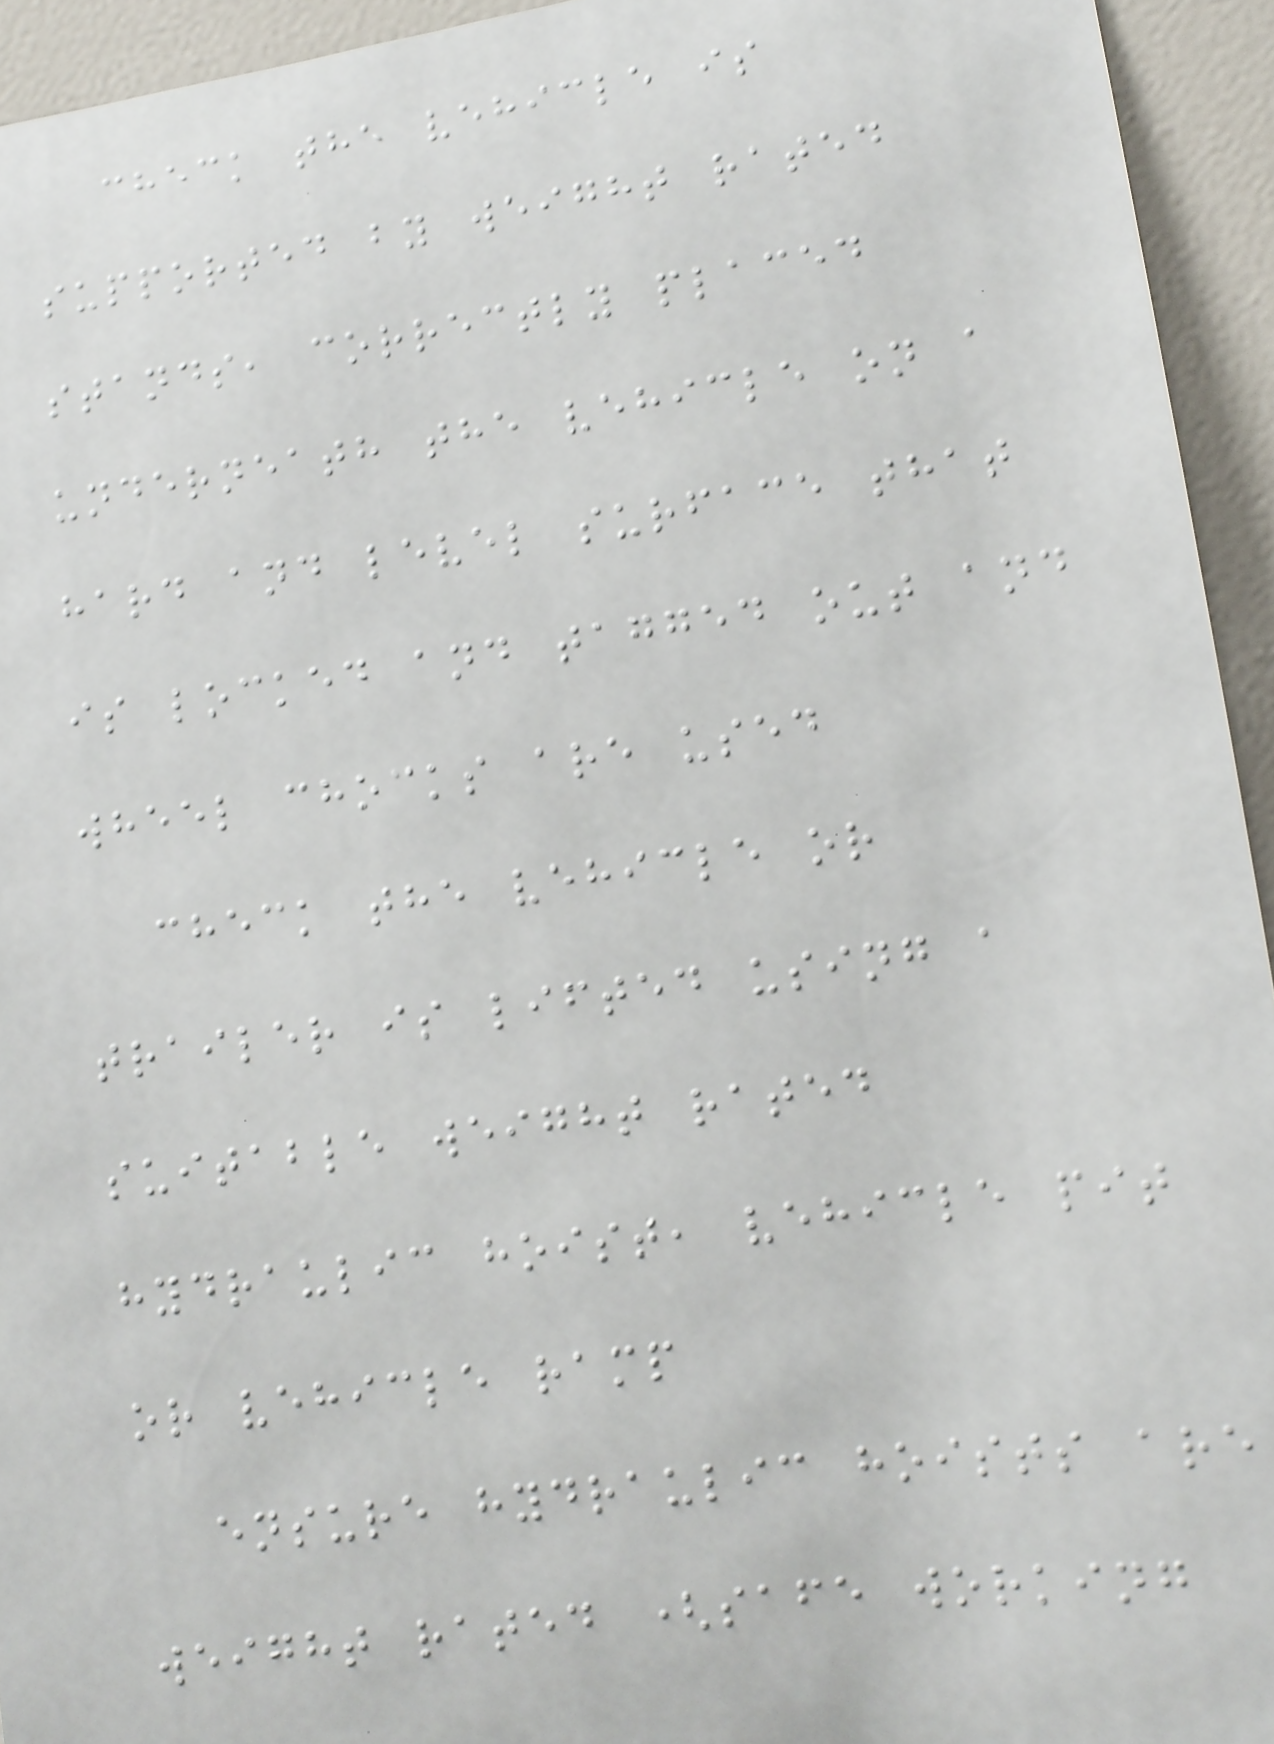check the vehicle is
supported by weight rated
stands, correctly placed
underneath the vehicle on a
hard and level surface that
is locked and tagged out and
wheel chocks are used
check the vehicle or
trailer is lifted using a
suitable weight rated
hydraulic hoist, vehicle pit
or vehicle ramp
ensure hydraulic hoists are
weight rated (safe working
